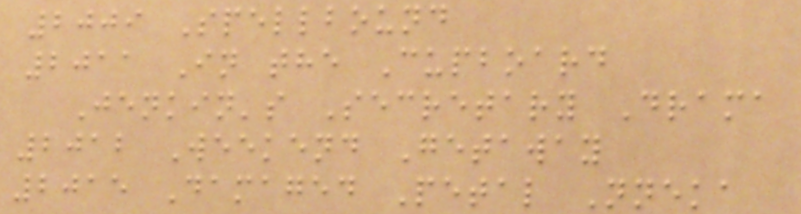2009 Spellbound
2011 In the Cupboard
Jenkin's Secretary Drama
2012 Weekend Getaway
2015 Damaged Petal Nneka
